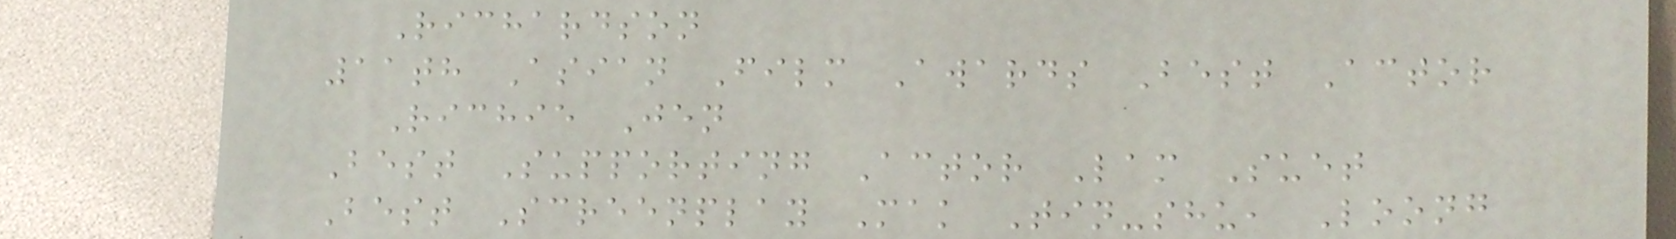Richardson
11th Asian Film Awards Best Actor
Richie Jen
Best Supporting Actor Lam Suet
Best Screenplay Mak Tin-shu, Loong
